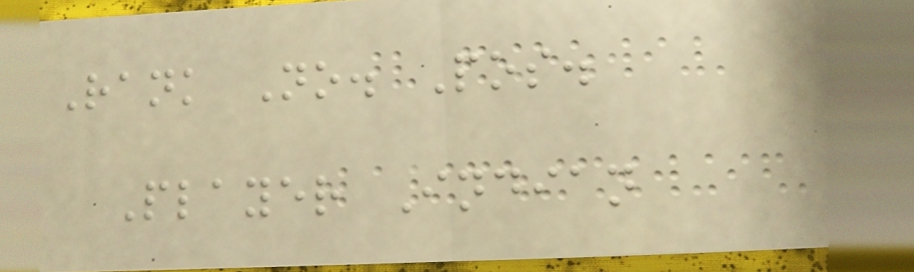Rank No. Pos.
Player Indian
